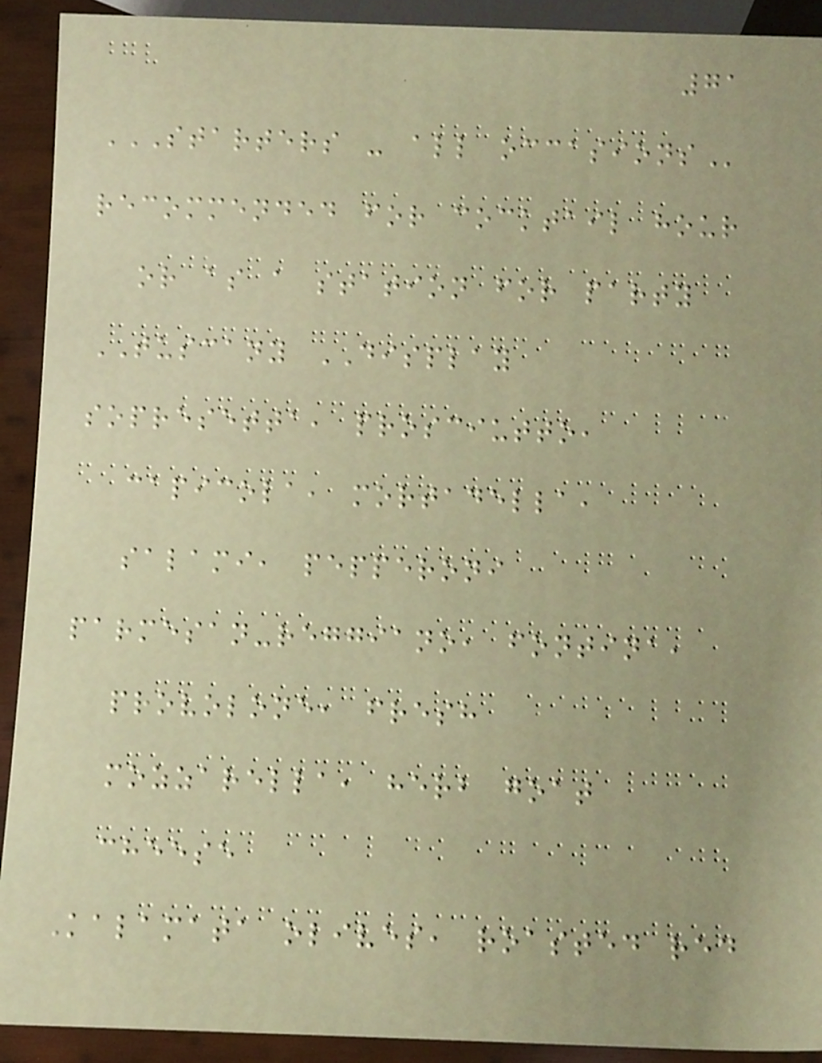71
STARTERS - ALL OCCASIONS
recommended for cocktail hour
or as a station for party
TUSCANY DISPLAY
sopresetta, prosciutto,
capicola, mortadella,
salami, pepperoni
parmesan-reggiano, fontina,
provolone, fresh
mozzarella, herb goat
cheese
Kalamata olives, roasted red
